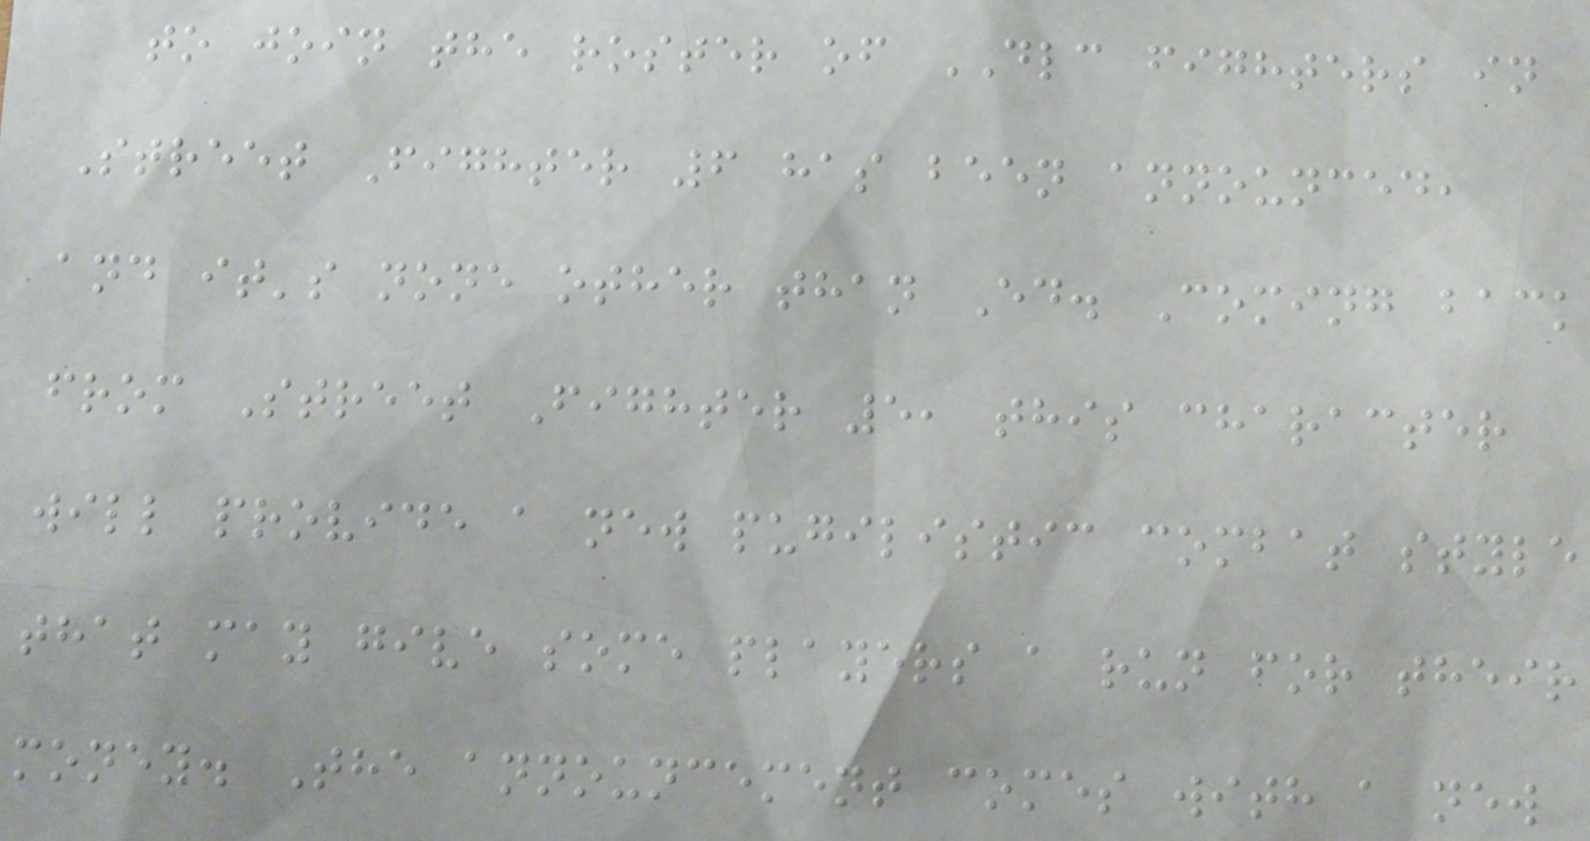to join the roster of DLC fighters in
Street Fighter 6 has been announced,
and it's none other than Ed. Coming back
from Street Fighter 5, this character
will provide a new pugilistic combat style
that may give some players a run for their
money. The announcement comes with a new
